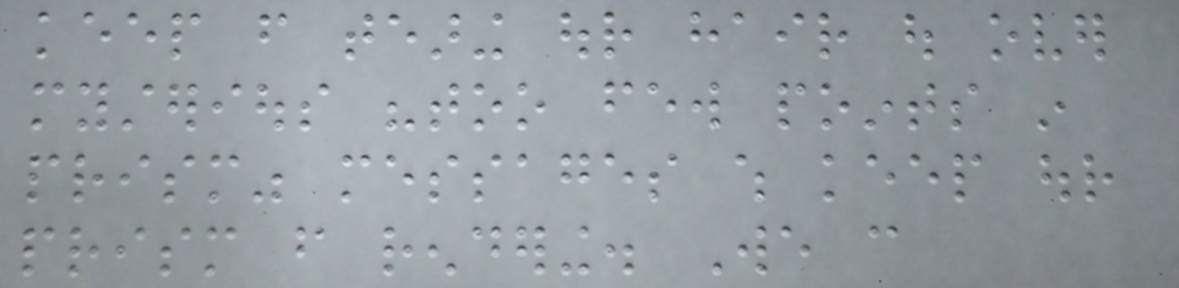keep from tearing our hair out over
mysterious "too few points in
prism" messages which keep our
prism from rendering. We can
